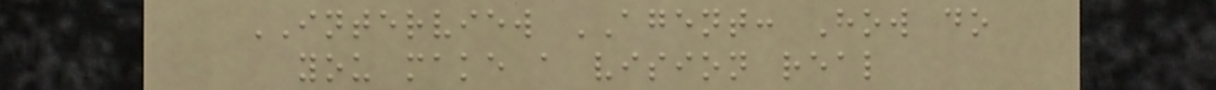INTERVIEW AGENT: How do
you make a vision real
